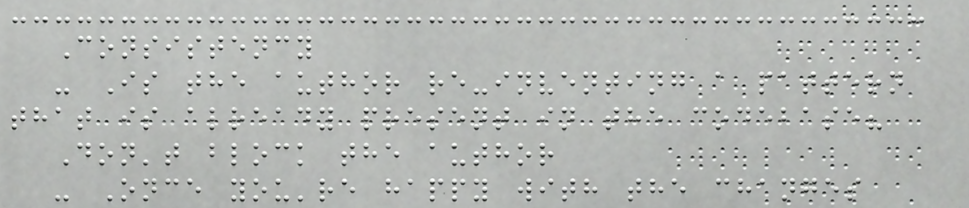Consistency
- Is the author re-inventing a pattern
that is already present in the codebase?
Don't block the author
- Once you're happy with the changes
